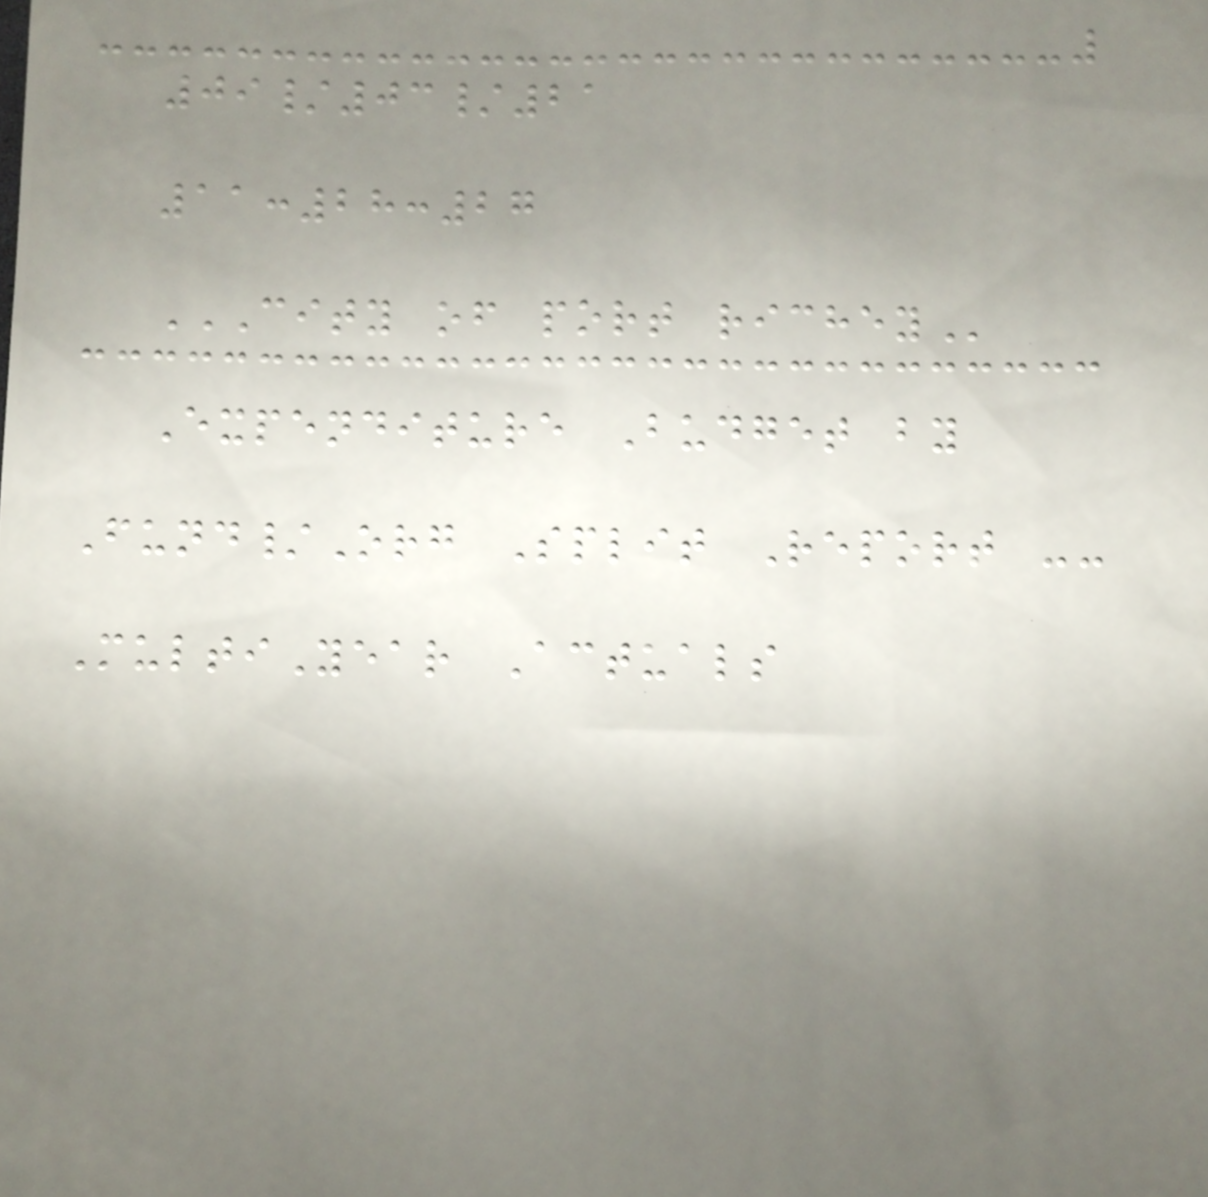09/03/21
11:28:27
CITY OF PORT RICHEY
Expenditure Budget by
Fund/Org Split Report --
MultiYear Actuals
